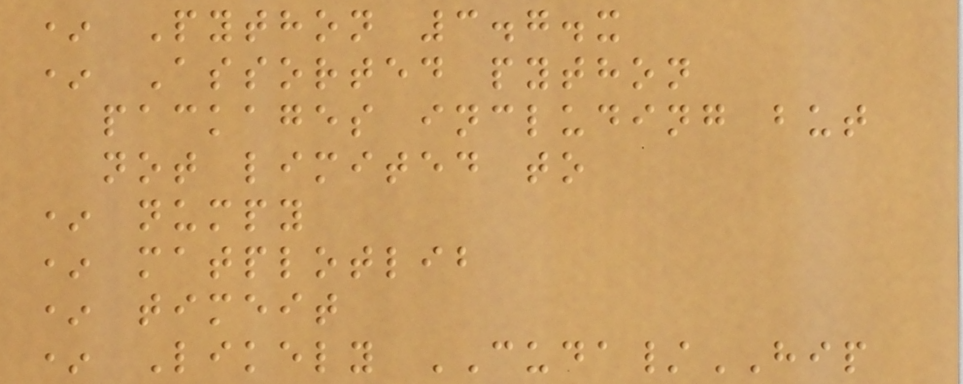* Python 3.7.x
* Assorted python
packages including but
not limited to
* numpy
* matplotlib
* timeit
* Likely CUDA/HIP
